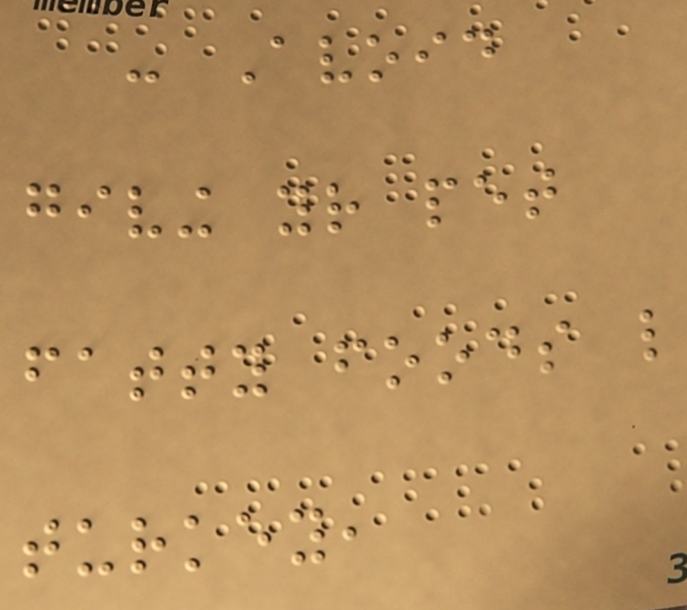- Avoid
giving your pet
fatty foods like
turkey,
